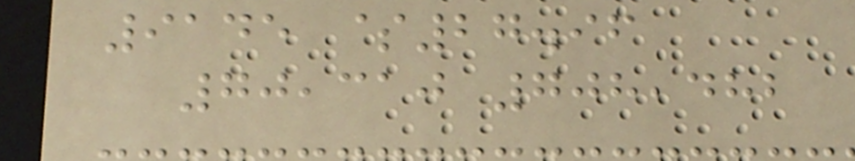9145 $27.96
70,310 708,482
